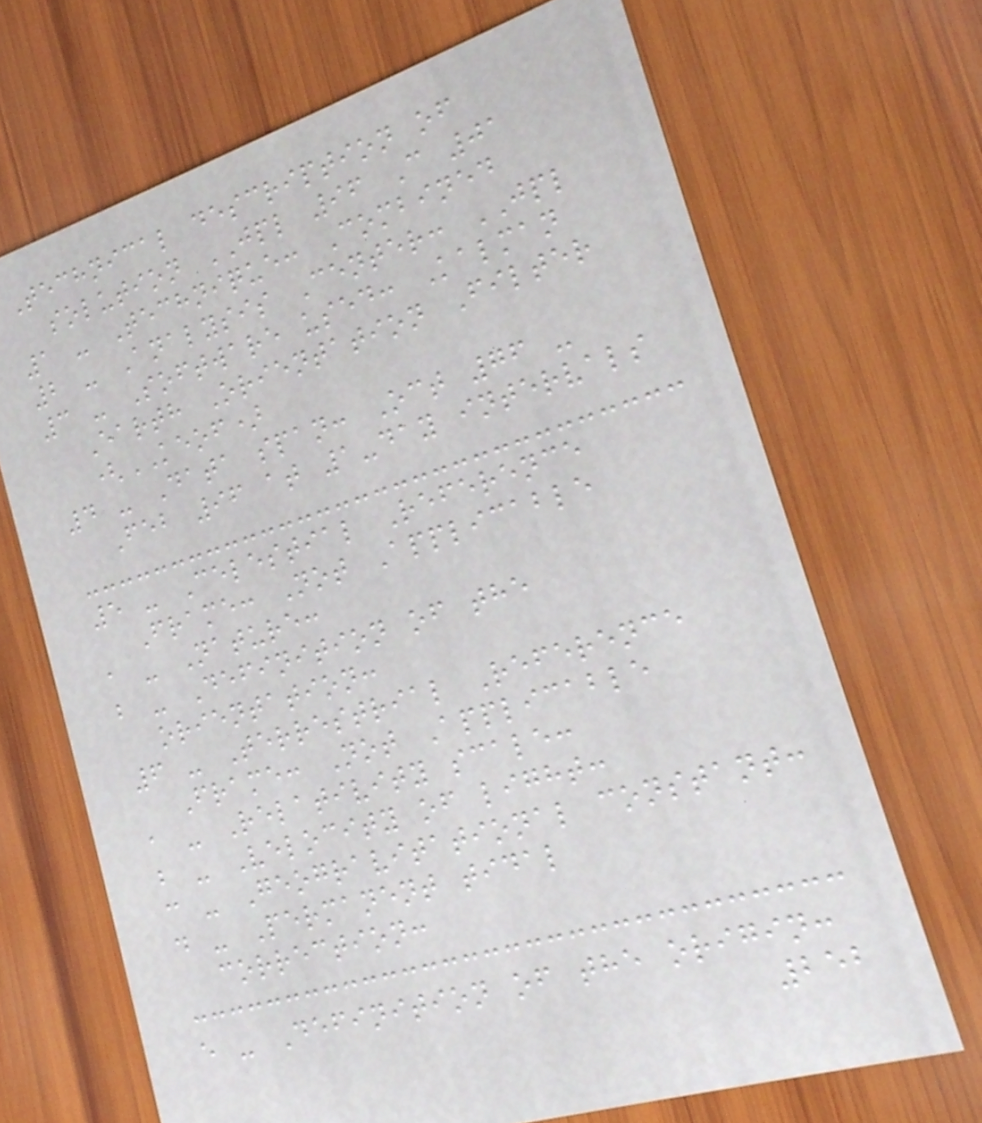Technical description of
solution JPL 96 C 01
1 - Technique: Combined
2 - Analysis Center: JPL
3 - Software used: Kalman
Earth Orientation Filter
(KEOF)
4 - Data span: Oct 76 -
Feb 96 at 1-day intervals
5 - Celestial Reference
Frame: Not Applicable
a - Nature:
b - Definition of the
orientation:
6 - Terrestrial Reference
Frame: Not Applicable
a - Relativity scale:
b - Velocity of light:
c - Geogravitational constant:
d - Permanent tidal
correction:
e - Definition of the origin:
252
